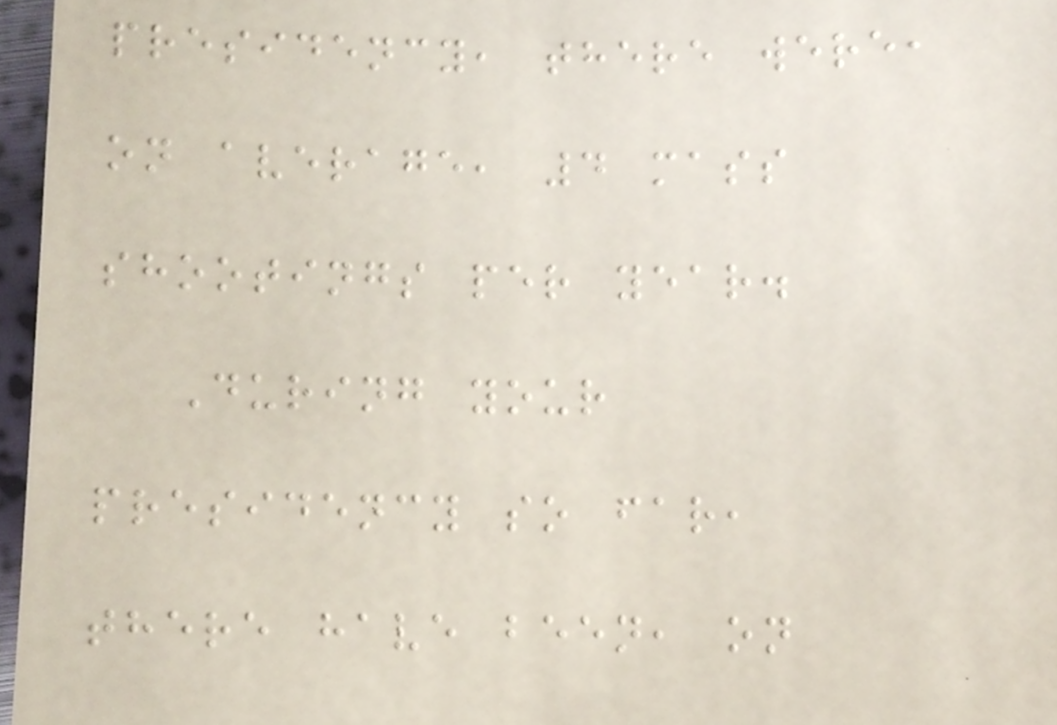presidency, there were,
on average, 4 mass
shootings per year.
During your
presidency so far,
there have been, on
